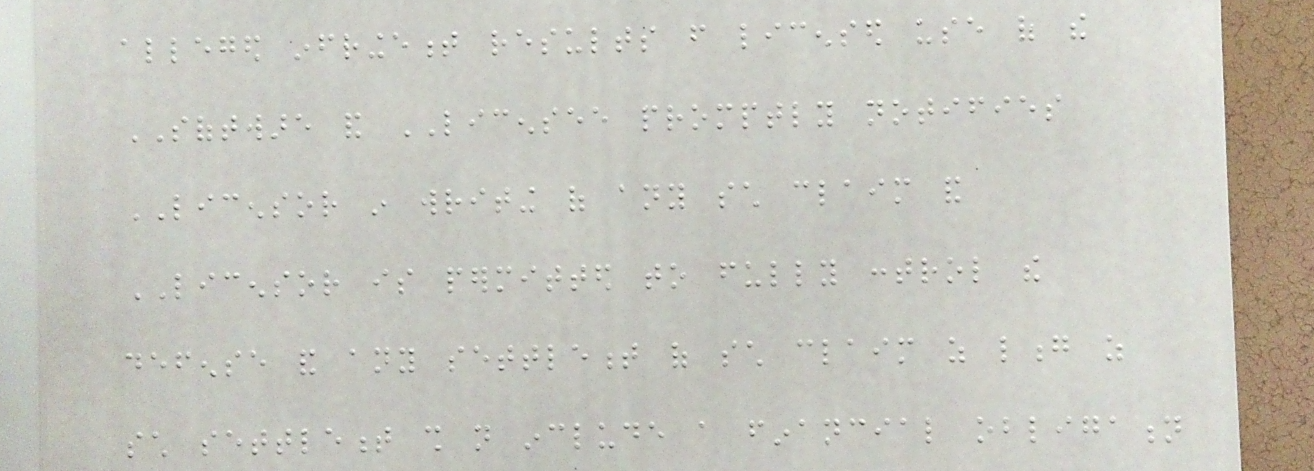alleged infringement results from licensed use of the
SOFTWARE and LICENSEE promptly notifies
LICENSOR in writing of any such claim and
LICENSOR is permitted to fully control the
defense and any settlement of such claim as long as
such settlement shall not include a financial obligation
